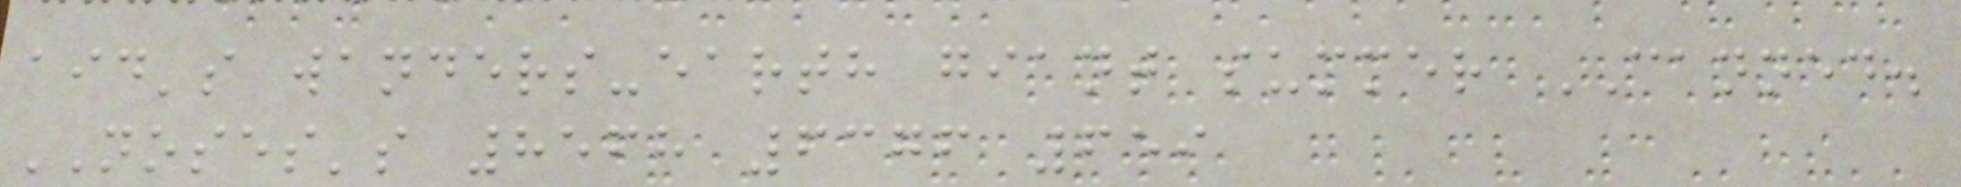aid's wanders-earth giant summer CANNED.
NOSES's 8568 6376 659
